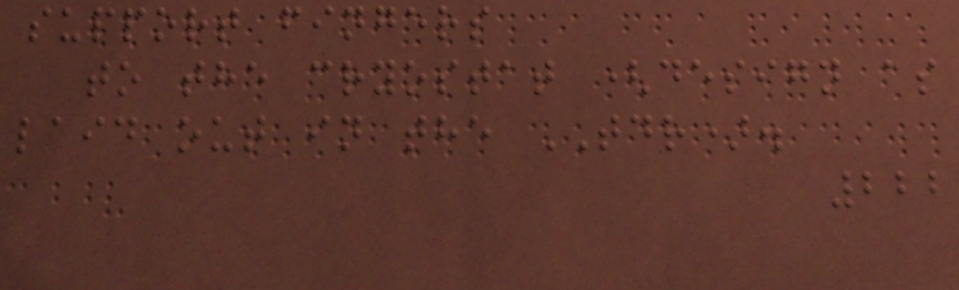support fingers
to the cryostat (design as
laid out in the TDR).
222
